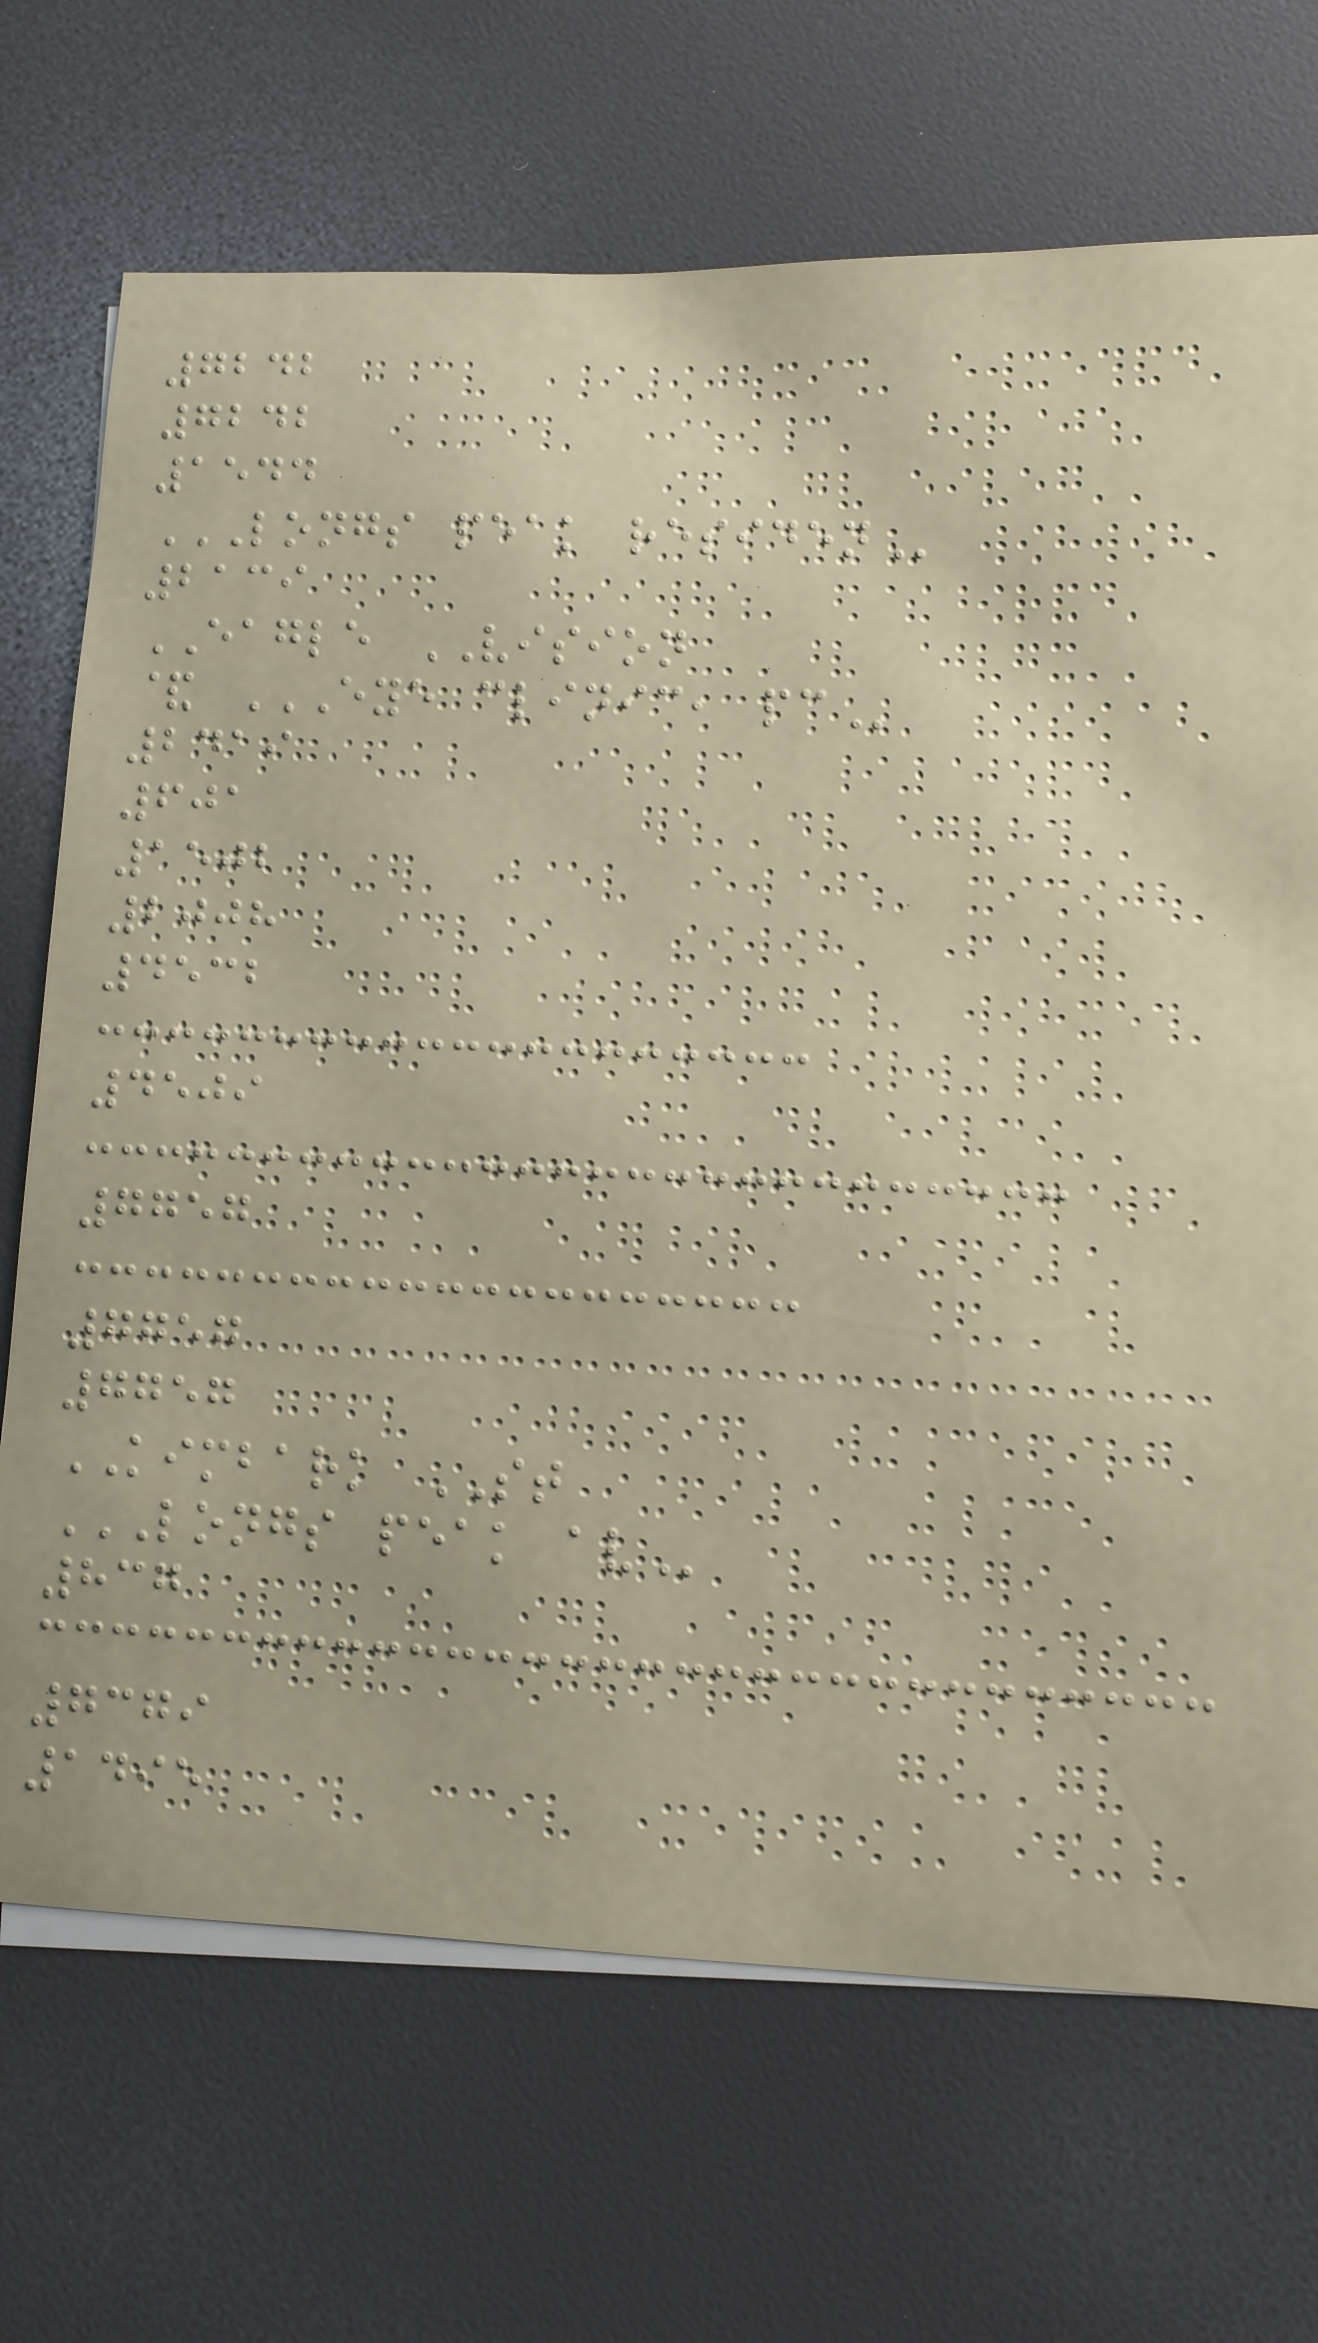7242
7242
1544
LONGS PEAK RESIDEN
2139
EAGLE VISION
& EYE CLINIC, PC
2419
601
1502
2008
4532
4509
7757
7757
7757
KIMBARK ST
LONGS PEAK AV
837
7379
1495
